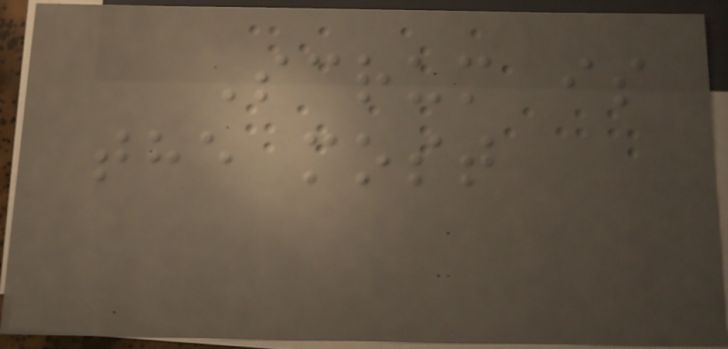Scrum is
the most
